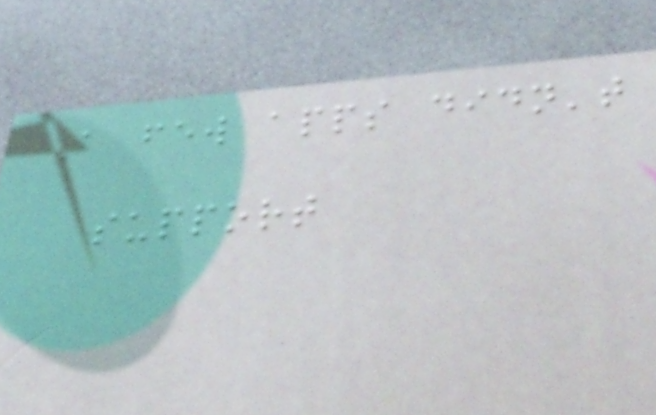A few apps didn't
support
